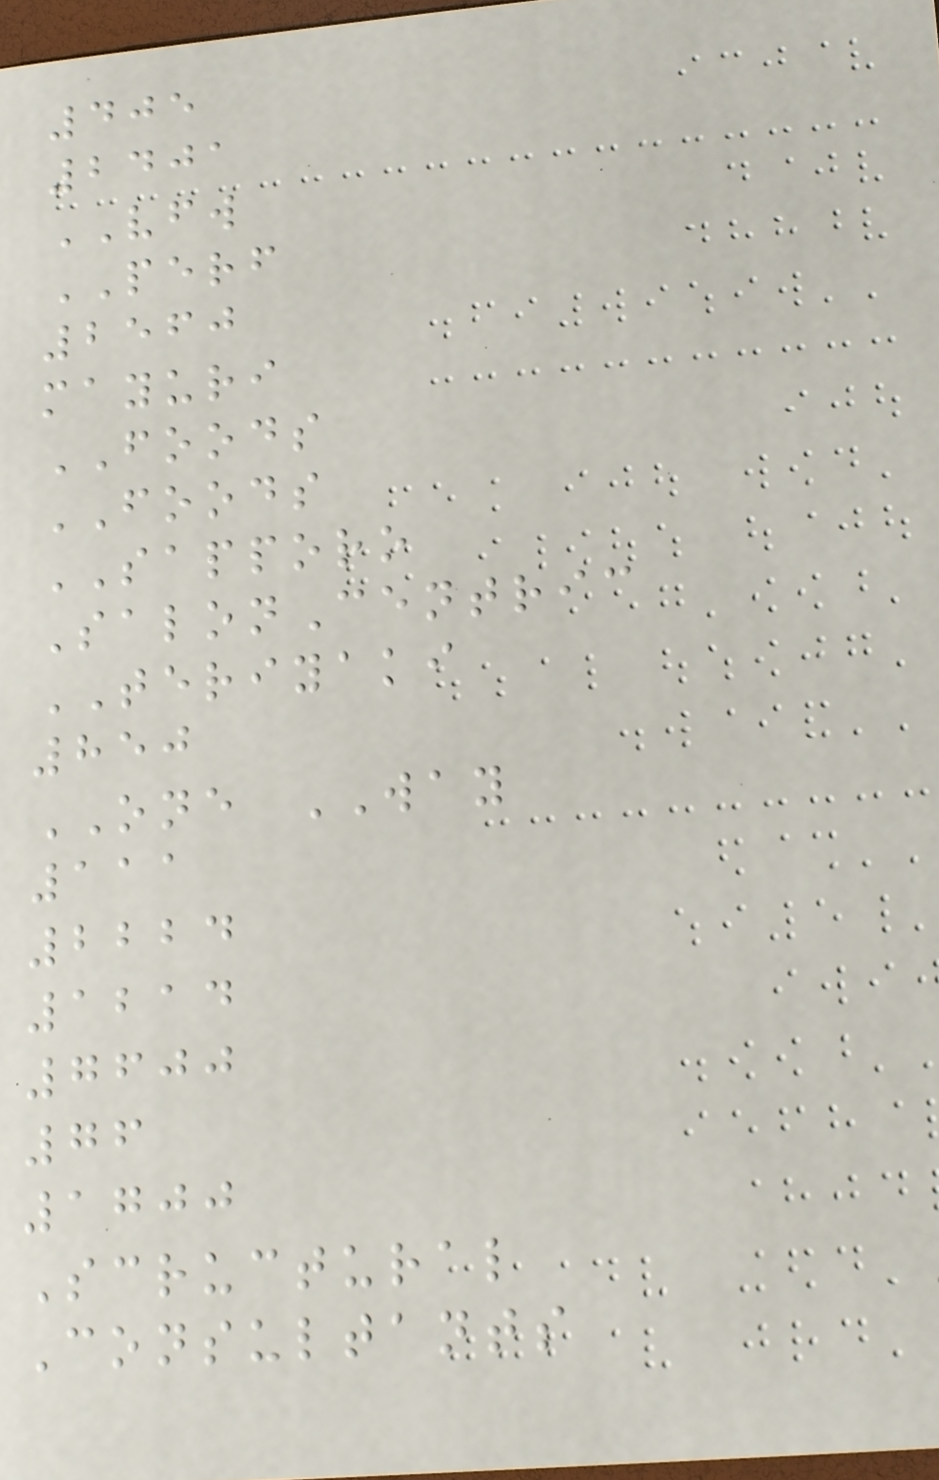405
2401
VFW
PERF
2560
mayuri
FOODS
FOODS
SAPPORO
SalonCentric
TERIYAKI
850
ONE WAY
111
2224
1214
7600
76
1700
Scructural
Consultants
